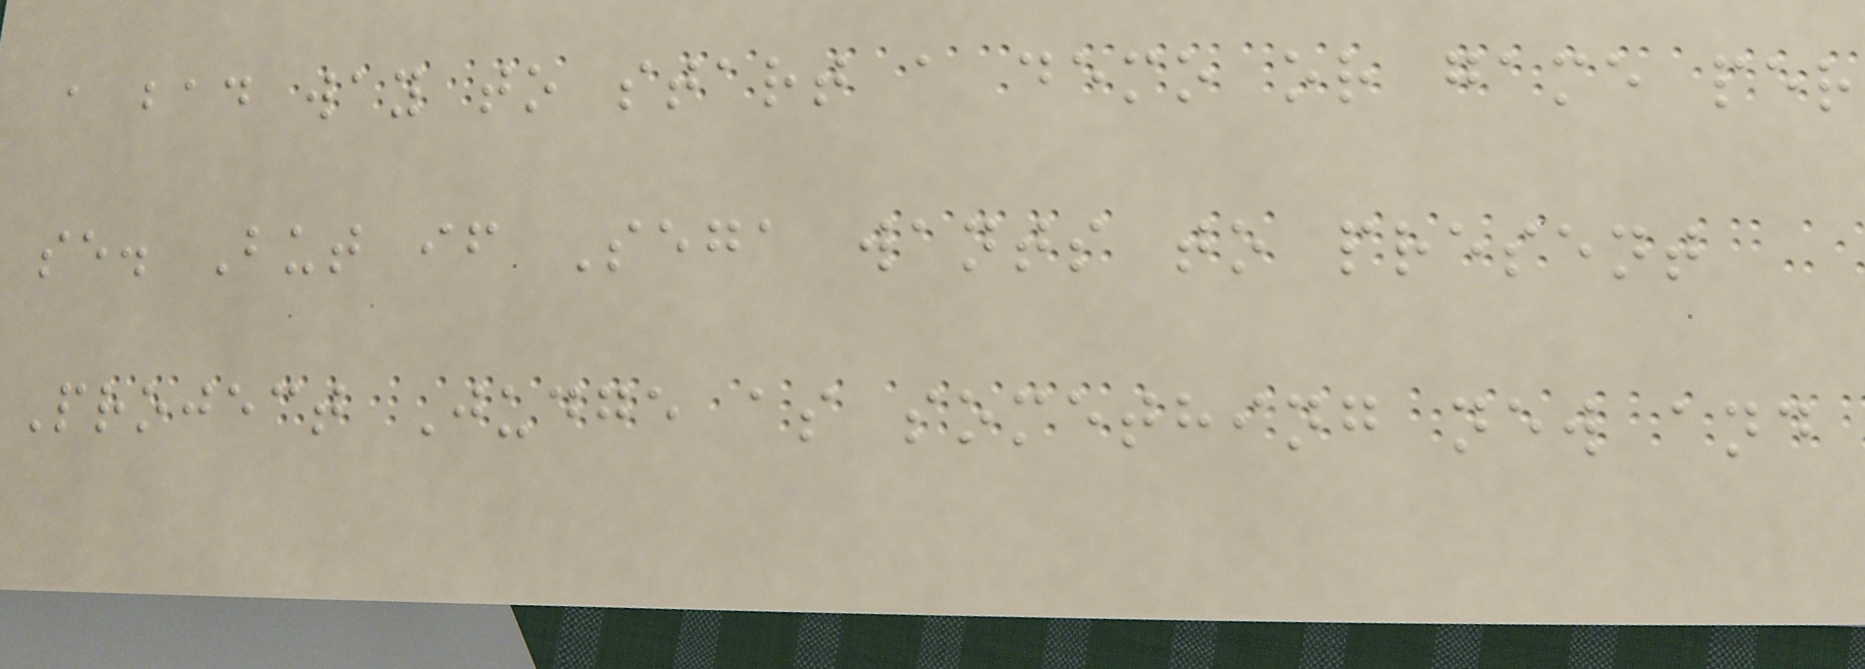a bad way to start a demo or game per
se. But if Sega wants to present
Project Judge as something new and
